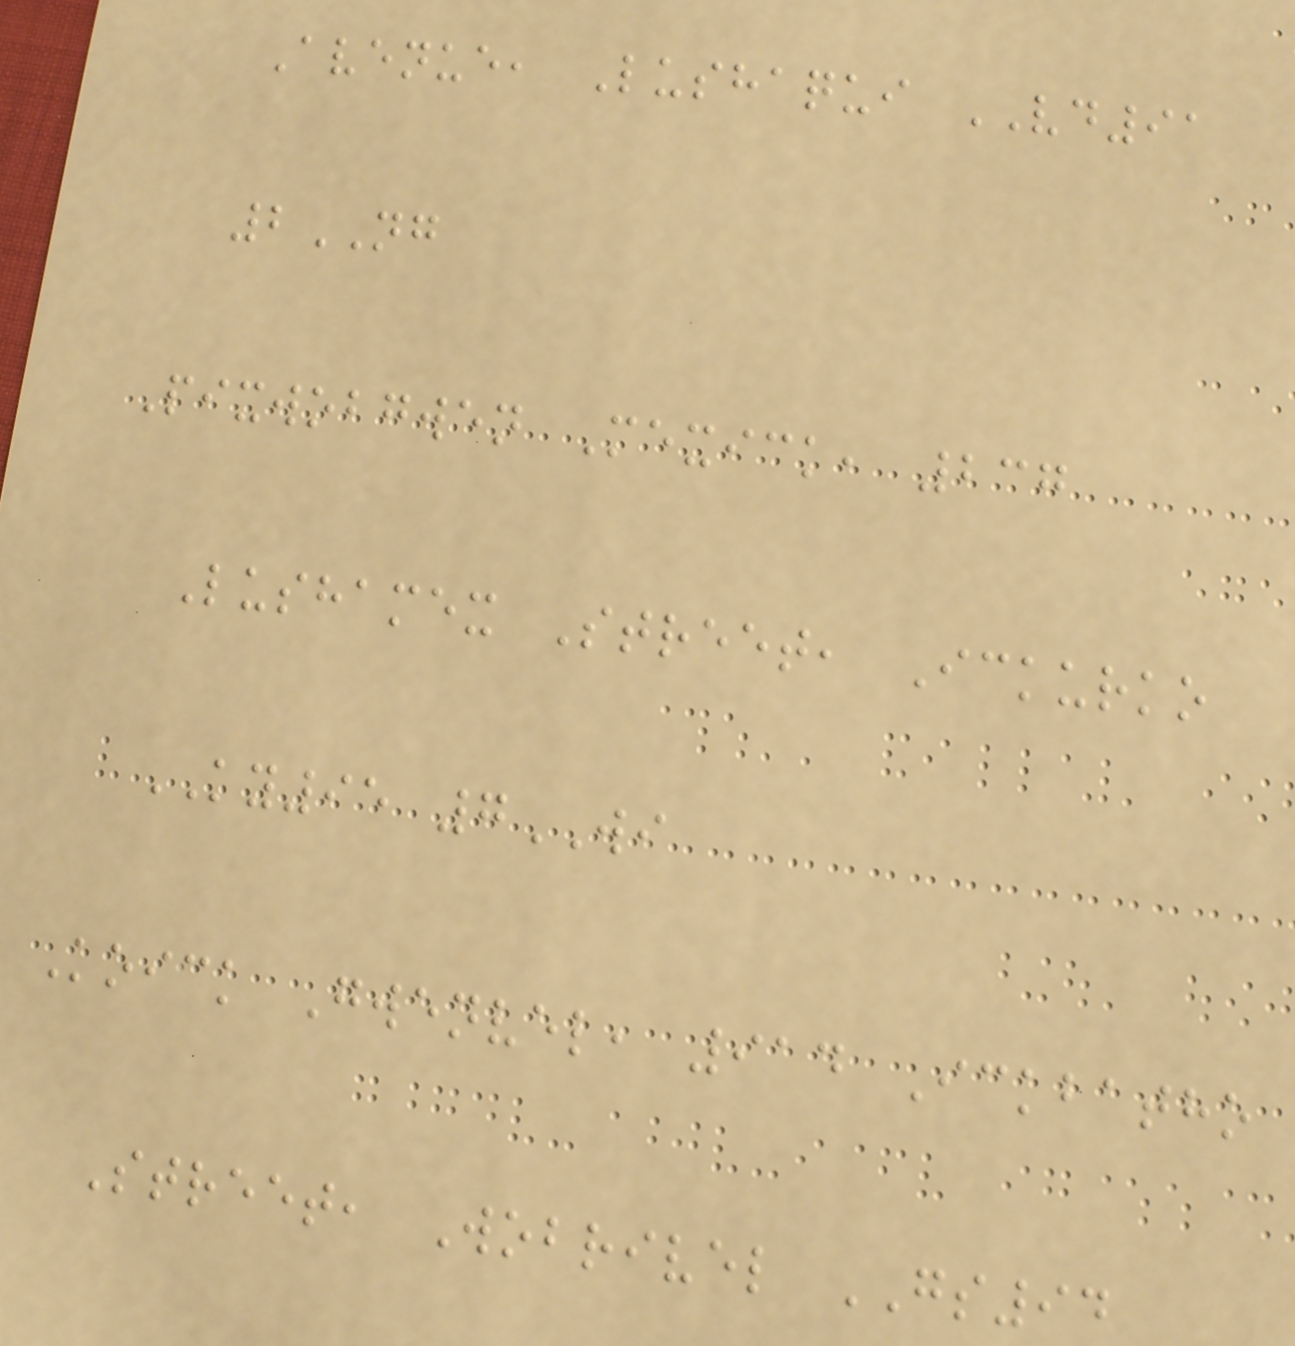Avenue, Lushaqui VD91
2NG
Pixwobgwen Mexick, 237
Lushamex Street, Ickurko
KY95 7WI
Koick Gwenvel, 914 Ickbatho
Street, Wobrivel GS94
